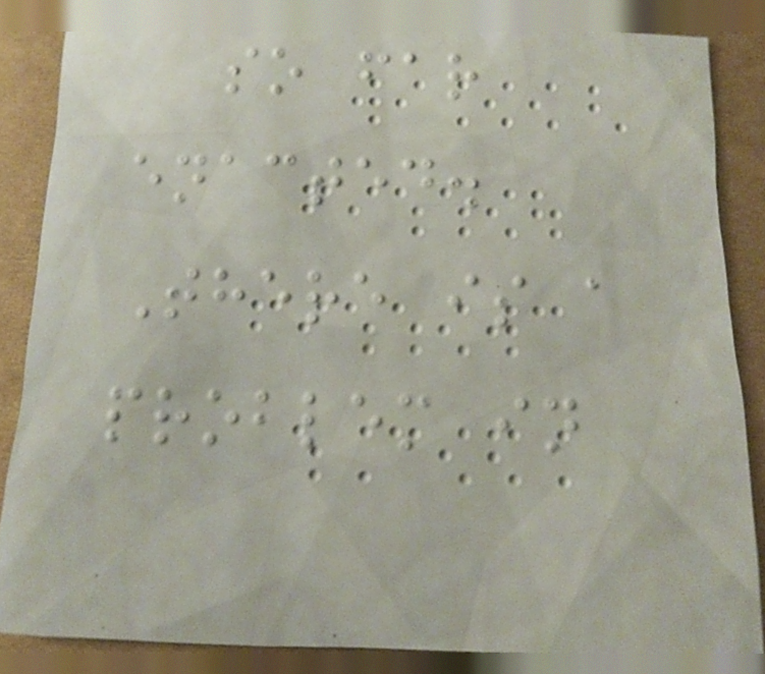so far
enacted.
There is a
problem in
